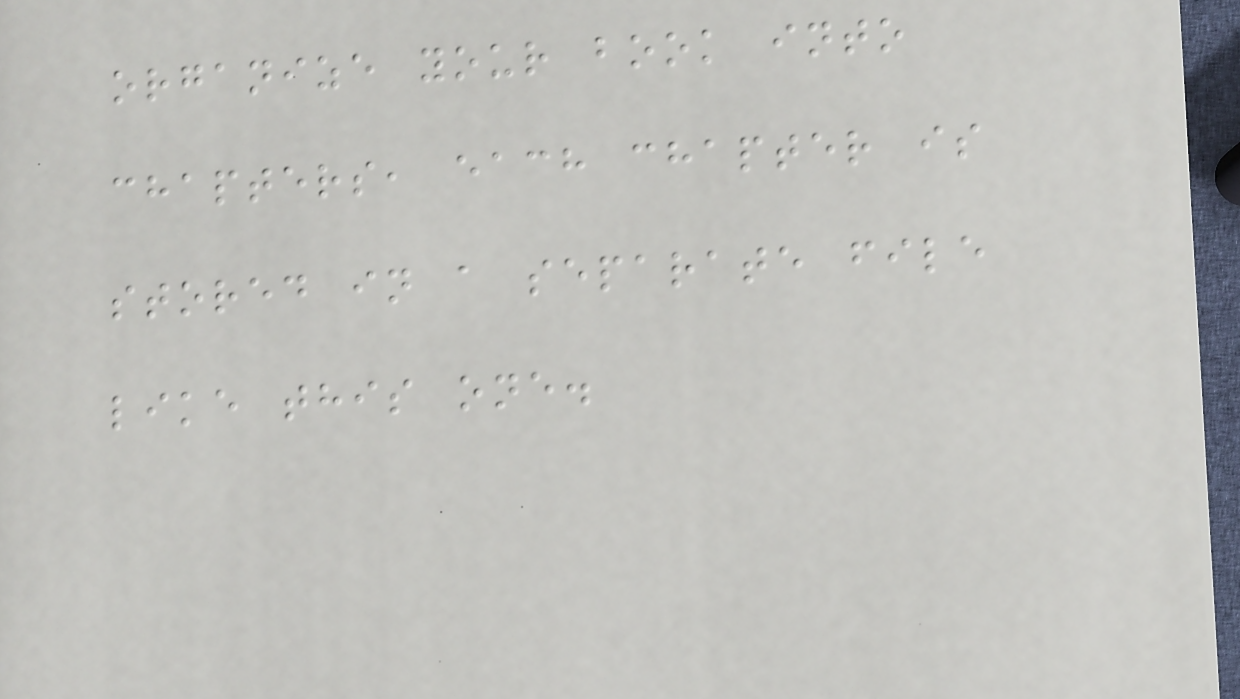organize your book into
chapters, each chapter is
stored in a separate file
like this one.
